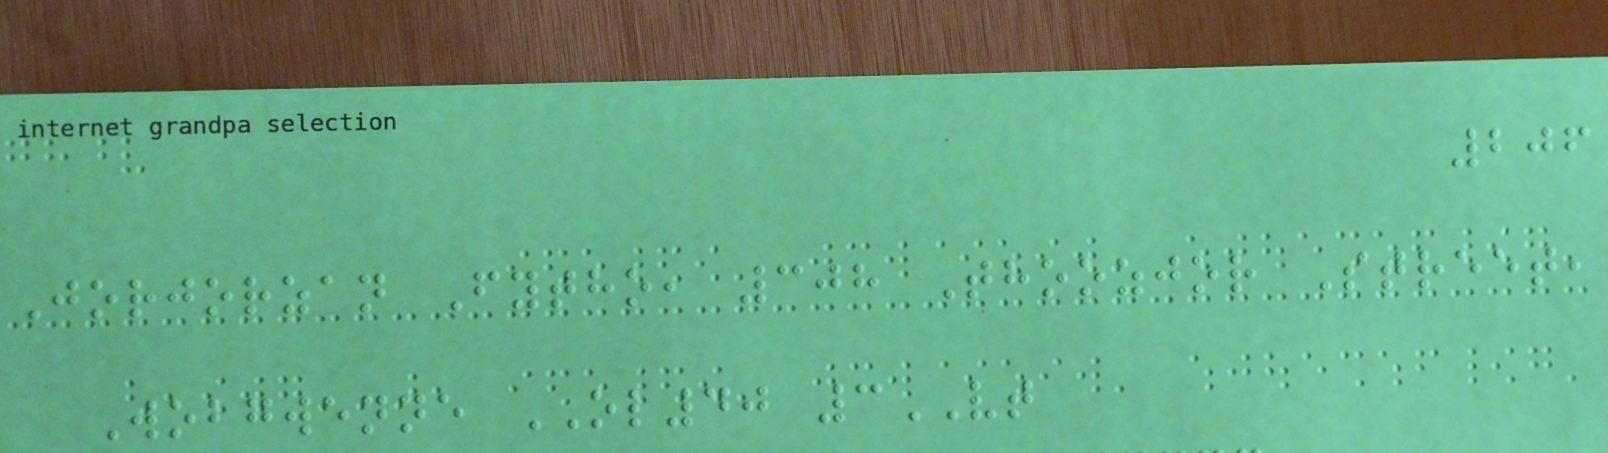206
Jorjorzan Fytho, 308 Thoozjor Street,
Wobgwenne OL40 3VT
